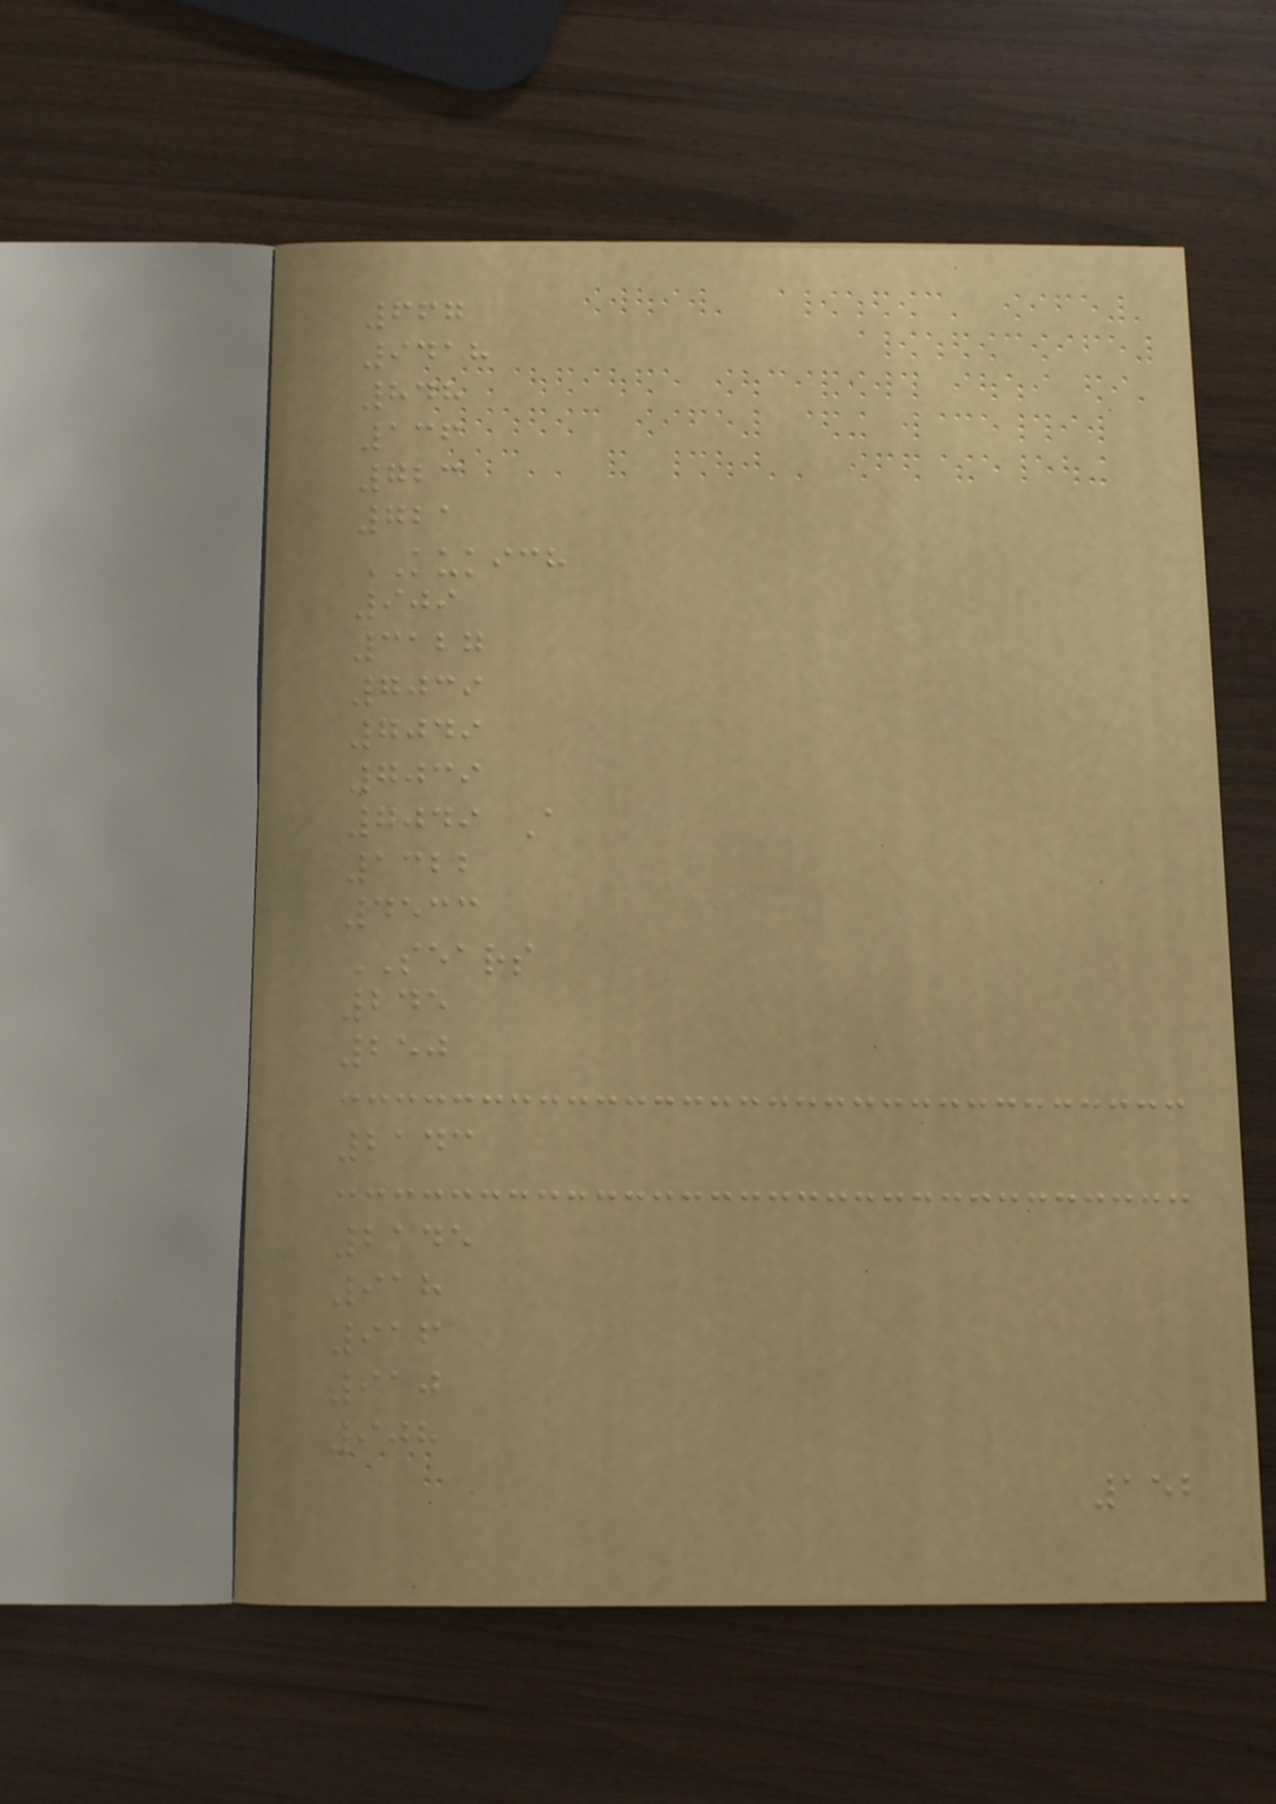667
9418
848
136
723
721
KUKICH
909
3127
7039
7049
7039
7049 A
1322
4533
SEARS
245
250
2143
2145
918
916
910
908
152
